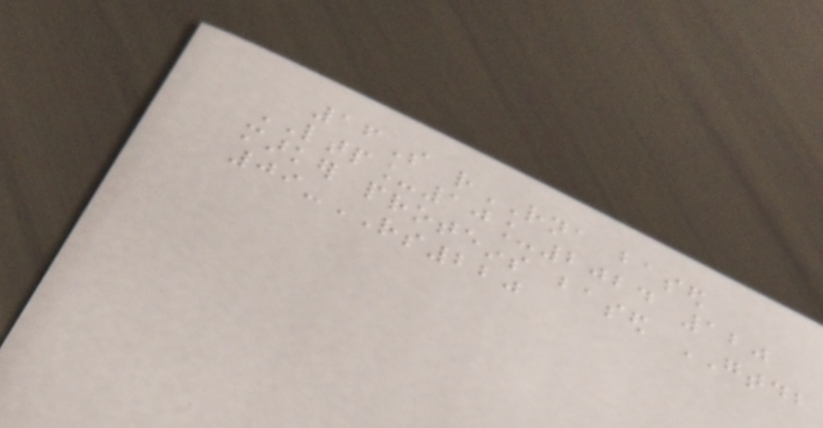16S rRNA based
LTP_10_2024 120
marker proteins based GTDB
09-RS220
